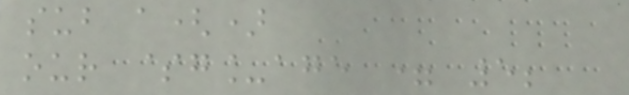sub a()
our $g_age = 5;
